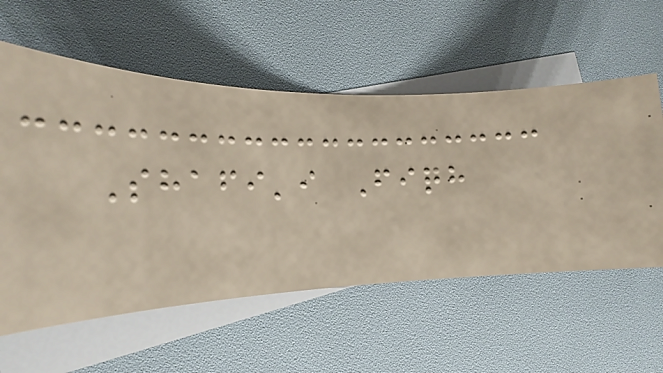Shafi'i Fiqh
